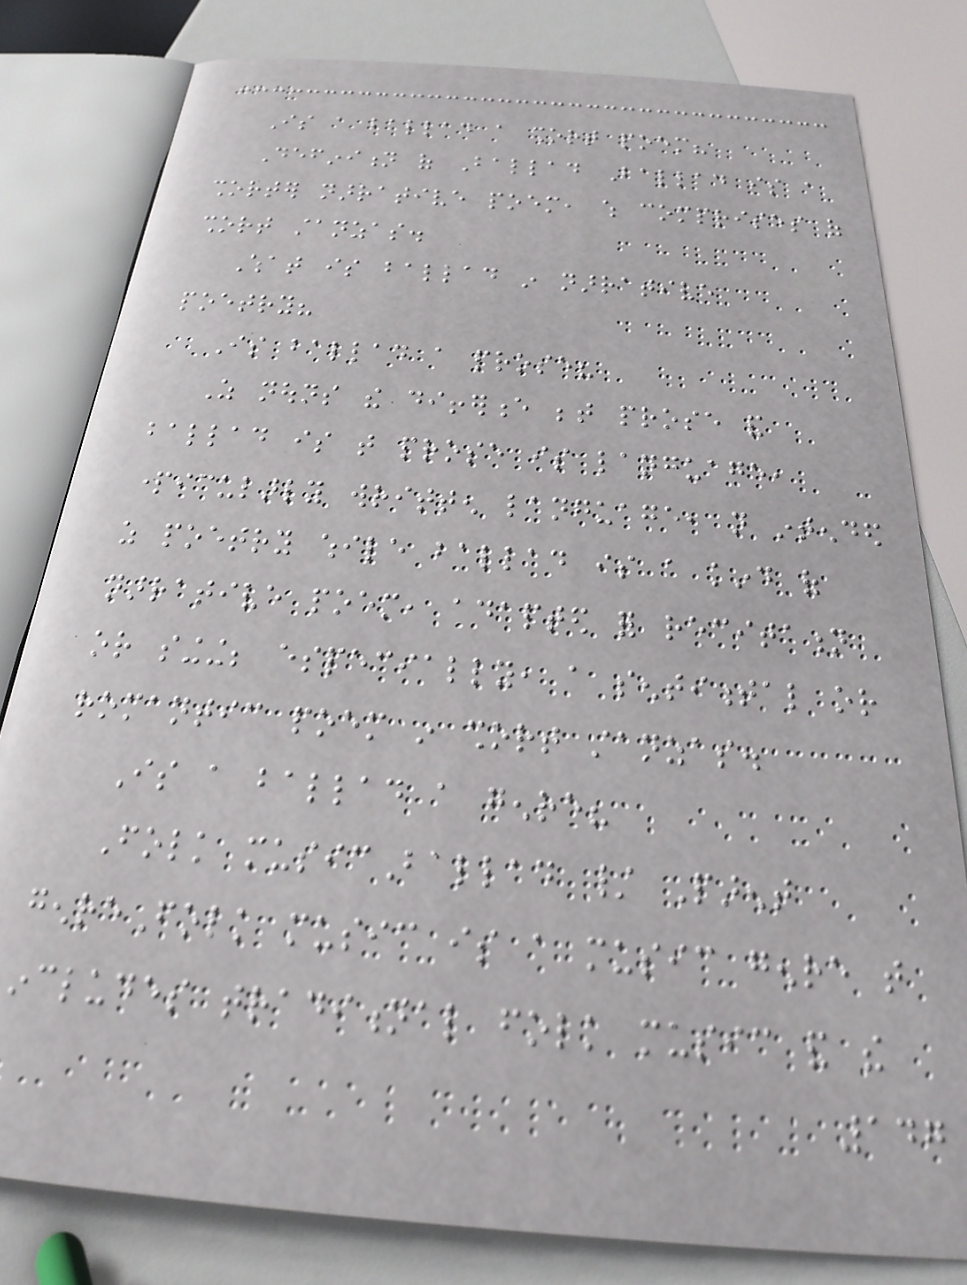Is a ballad a short poem?
Definition of Ballad Ballad is a
shorter narrative poem, which comprises of
short stanzas.
What is ballad in narrative
poetry?
Is ballad a prose?
As nouns the difference between prose and
ballad is that prose is language,
particularly written language, not intended
as poetry while ballad is a kind of
narrative poem, adapted for recitation
or singing; especially, a sentimental or
romantic poem in short stanzas.
Is a ballad a genre?
Folk musicBallad / Parent
genreFolk music is a music genre that
includes traditional folk music and the
147
